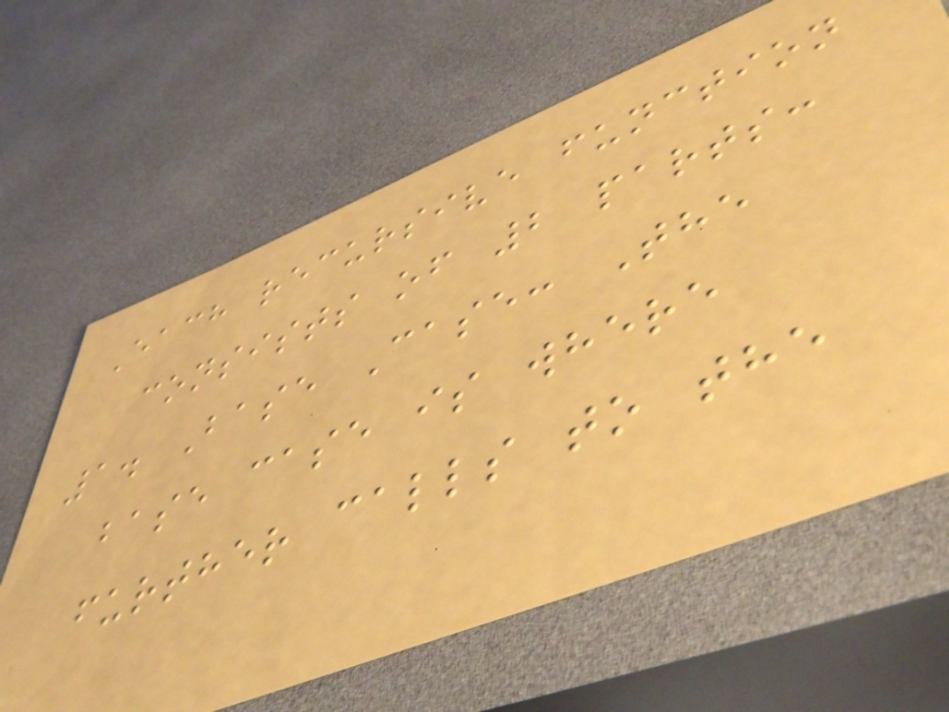Each recursive function
consists of 2 parts:
1. Base Case: The
base case is where
further calls to the
